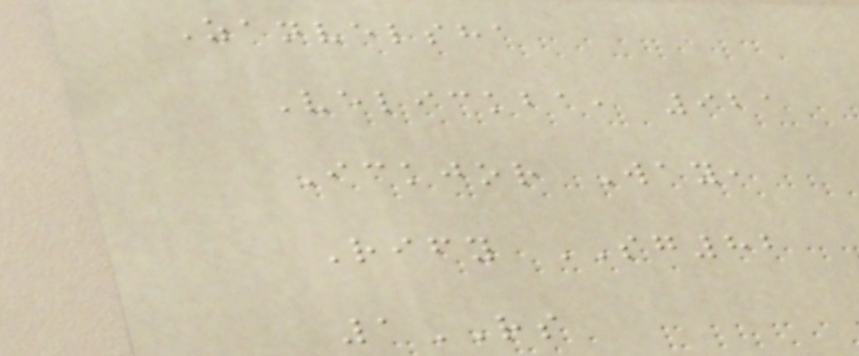Zanvelsha
Velickba, 921
Ickjor Way,
Rify SG82
1RS
